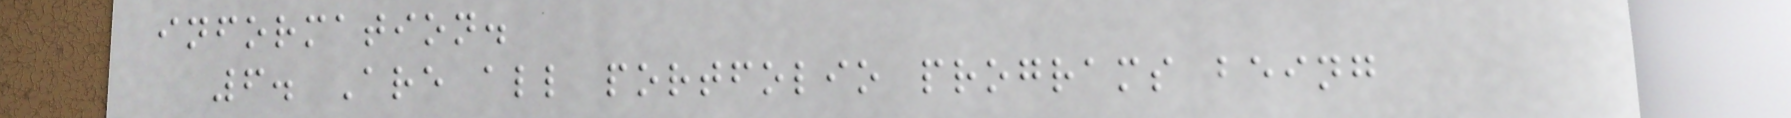information.
6. Are all portfolio programs being
